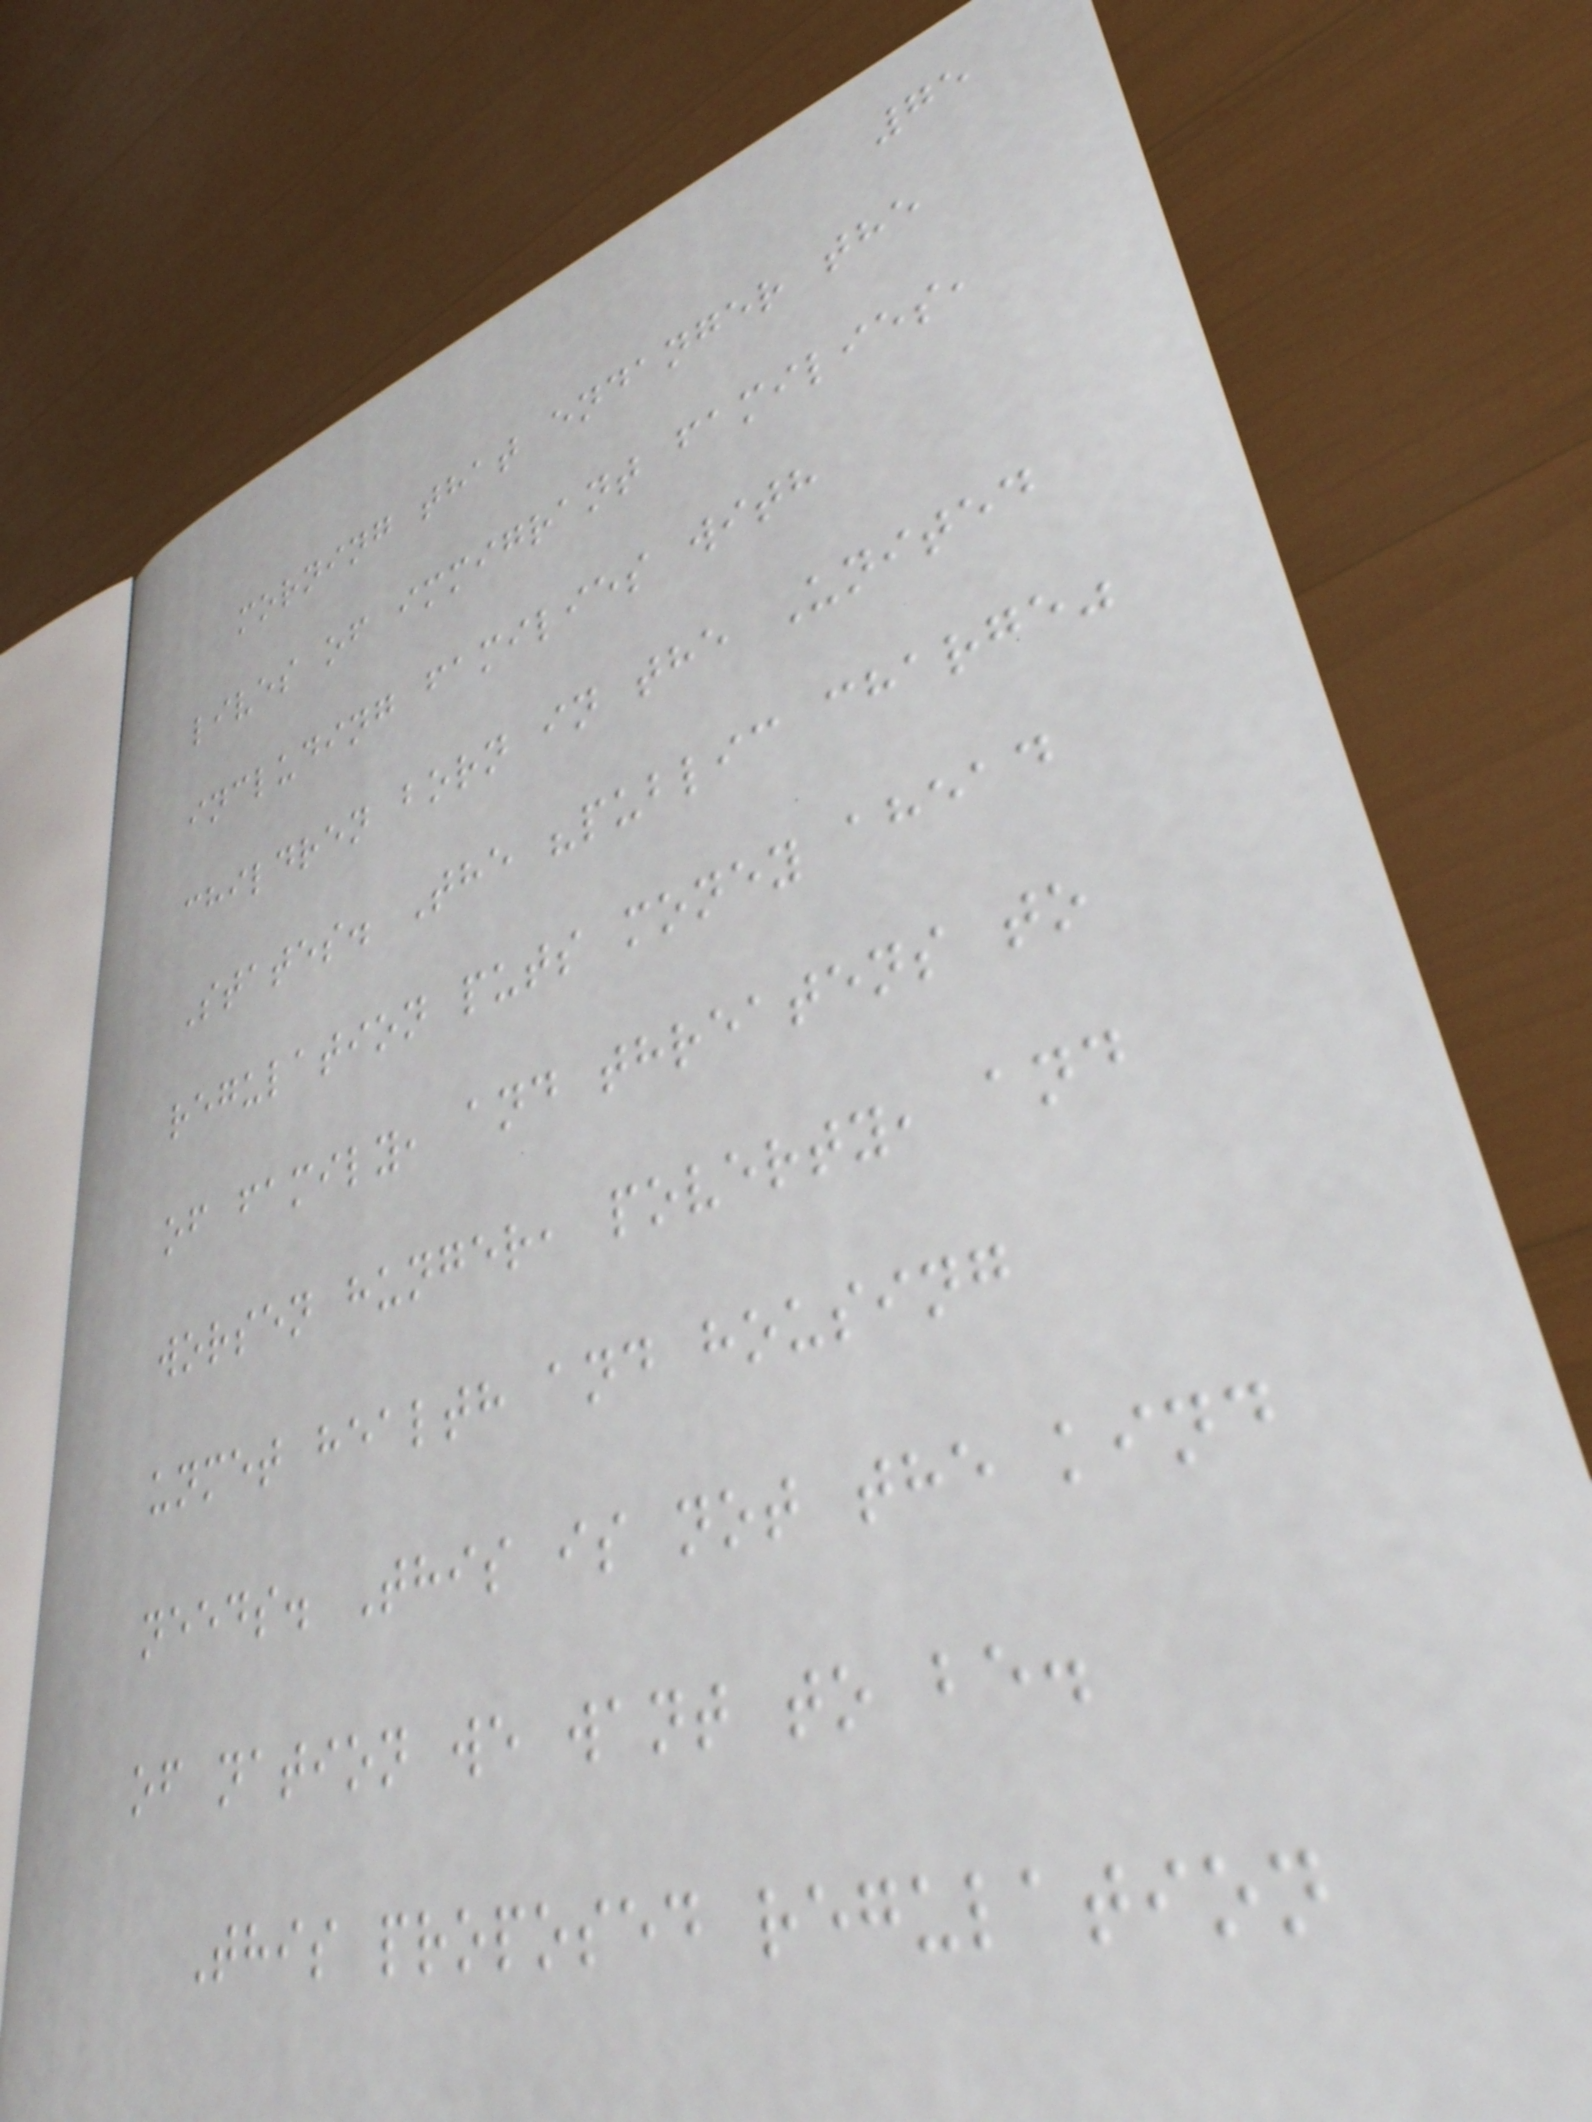75
morning that endanger the
lives of immigrant families,
including families with
children born in the United
States. The "public charge"
regulation puts money ahead
of family, and threatens to
worsen hunger, poverty, and
unmet health and housing
needs. This is not the kind
of nation we want to be.
This proposed regulation
